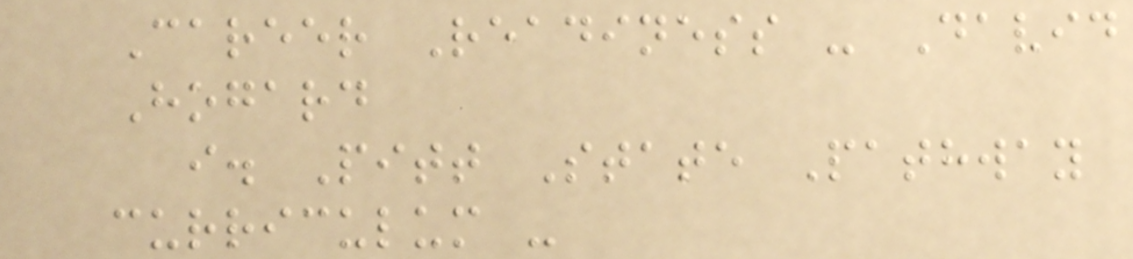Career Readiness - David
Hogard
i. Pitt State Pathway
curriculum -
